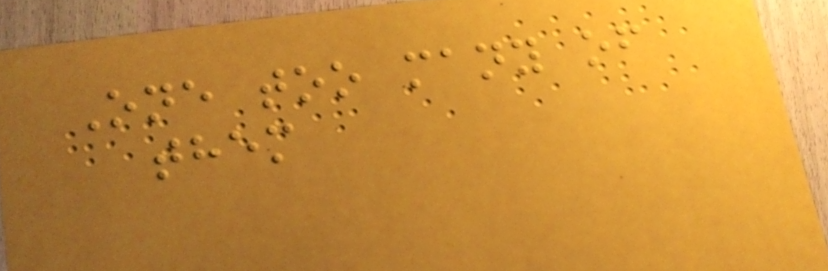One too many of
them
